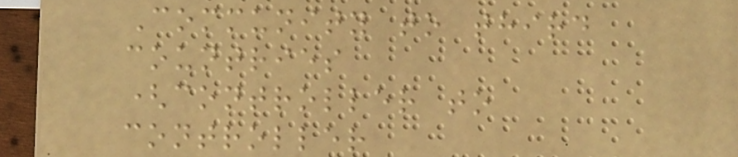Community to third
countries
(controller to
controller
